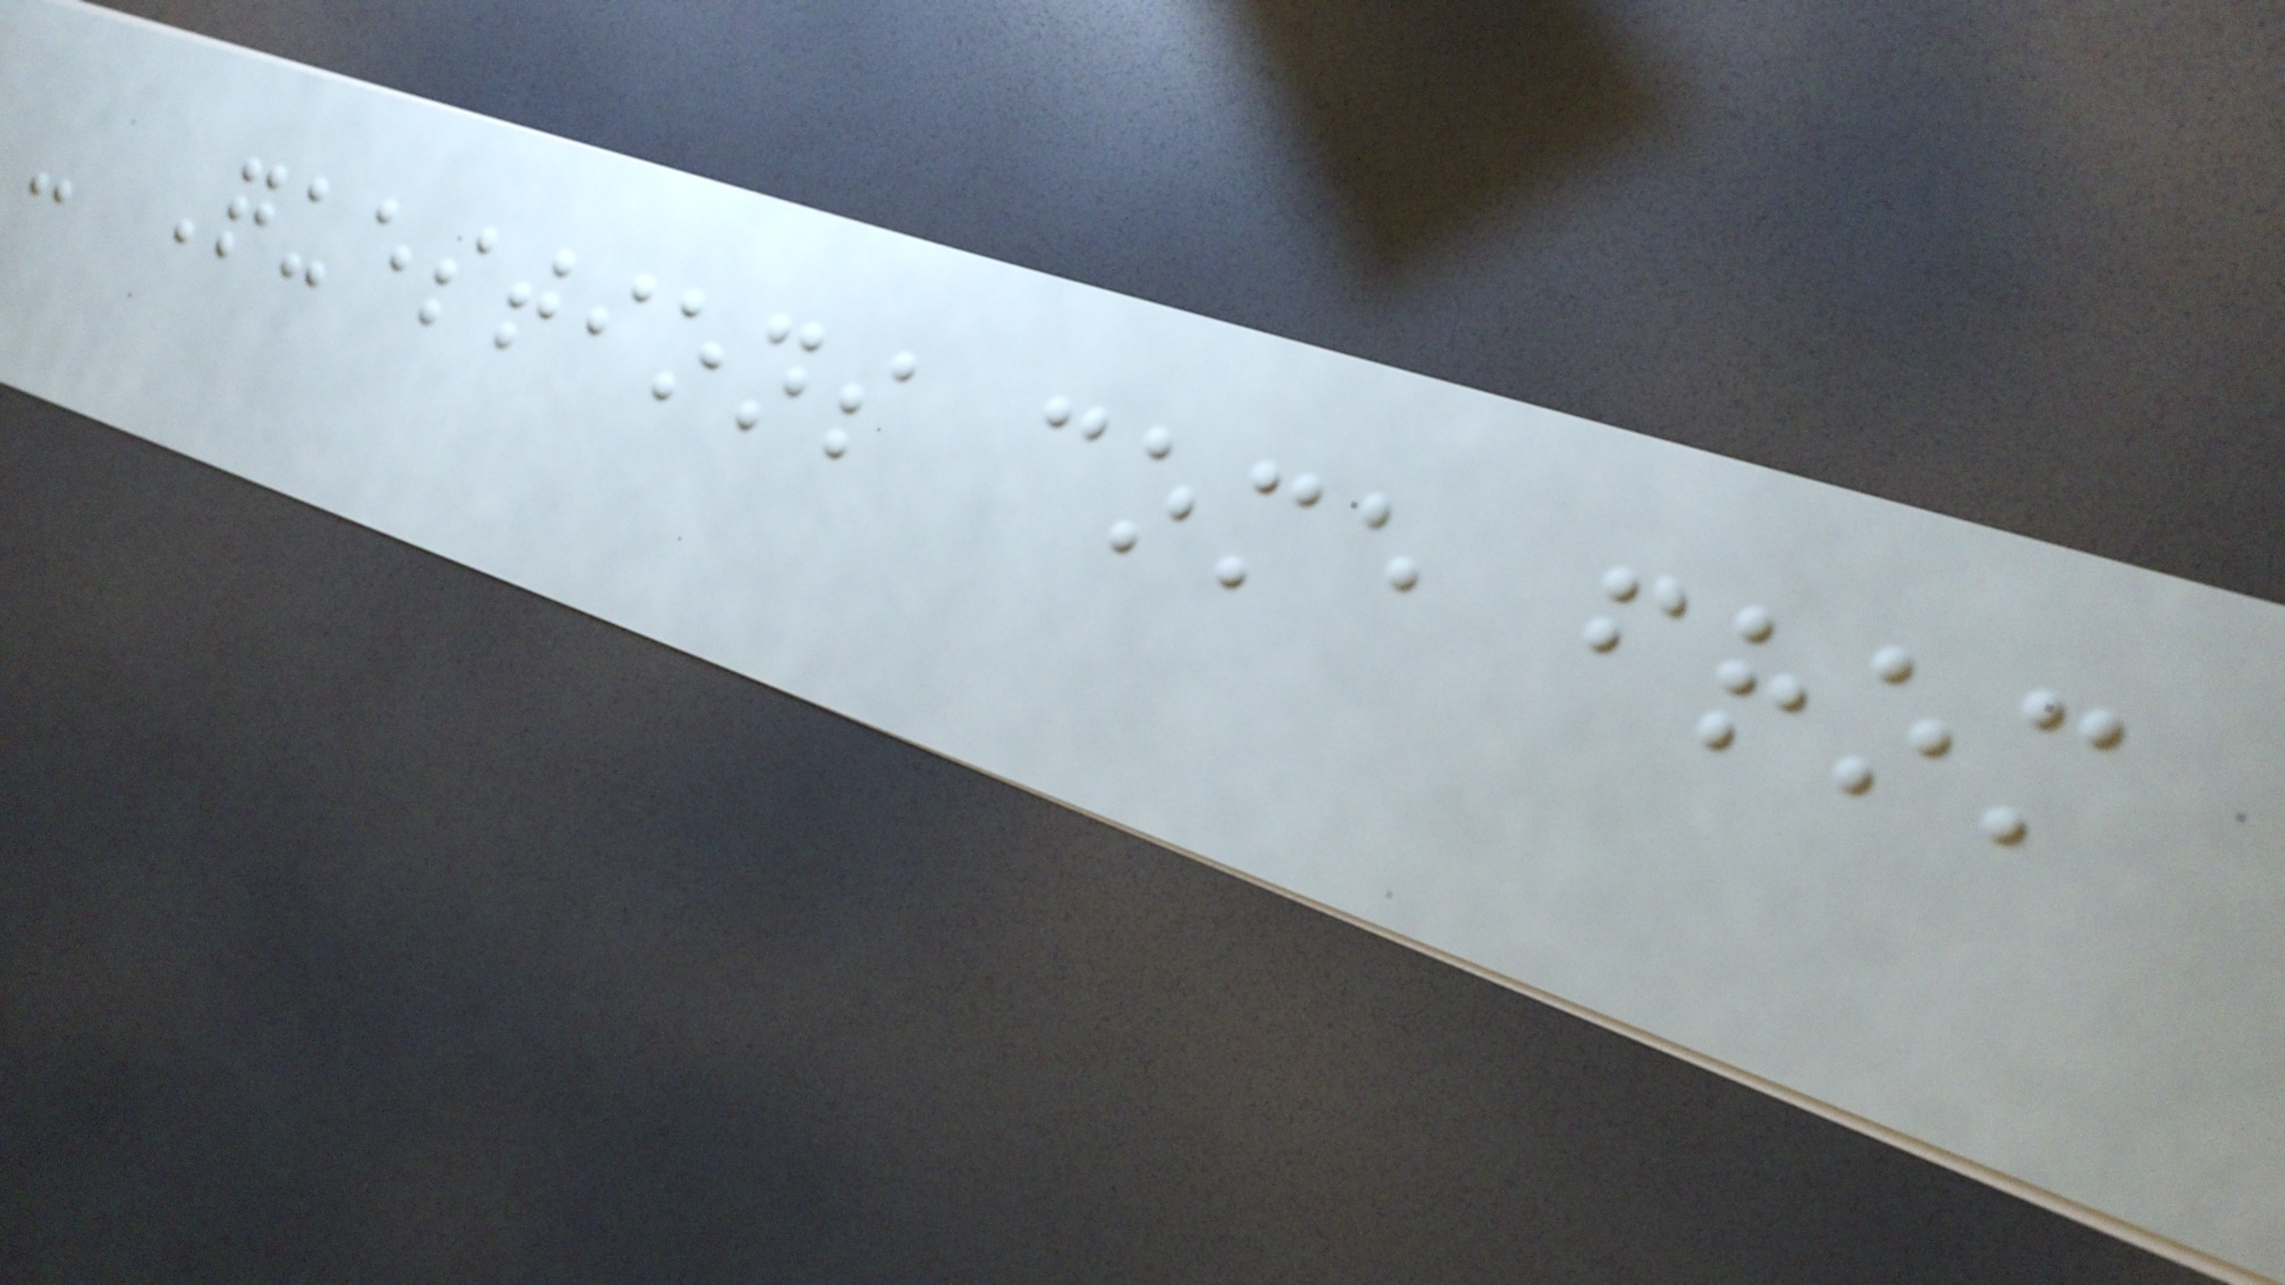- Questions come from
